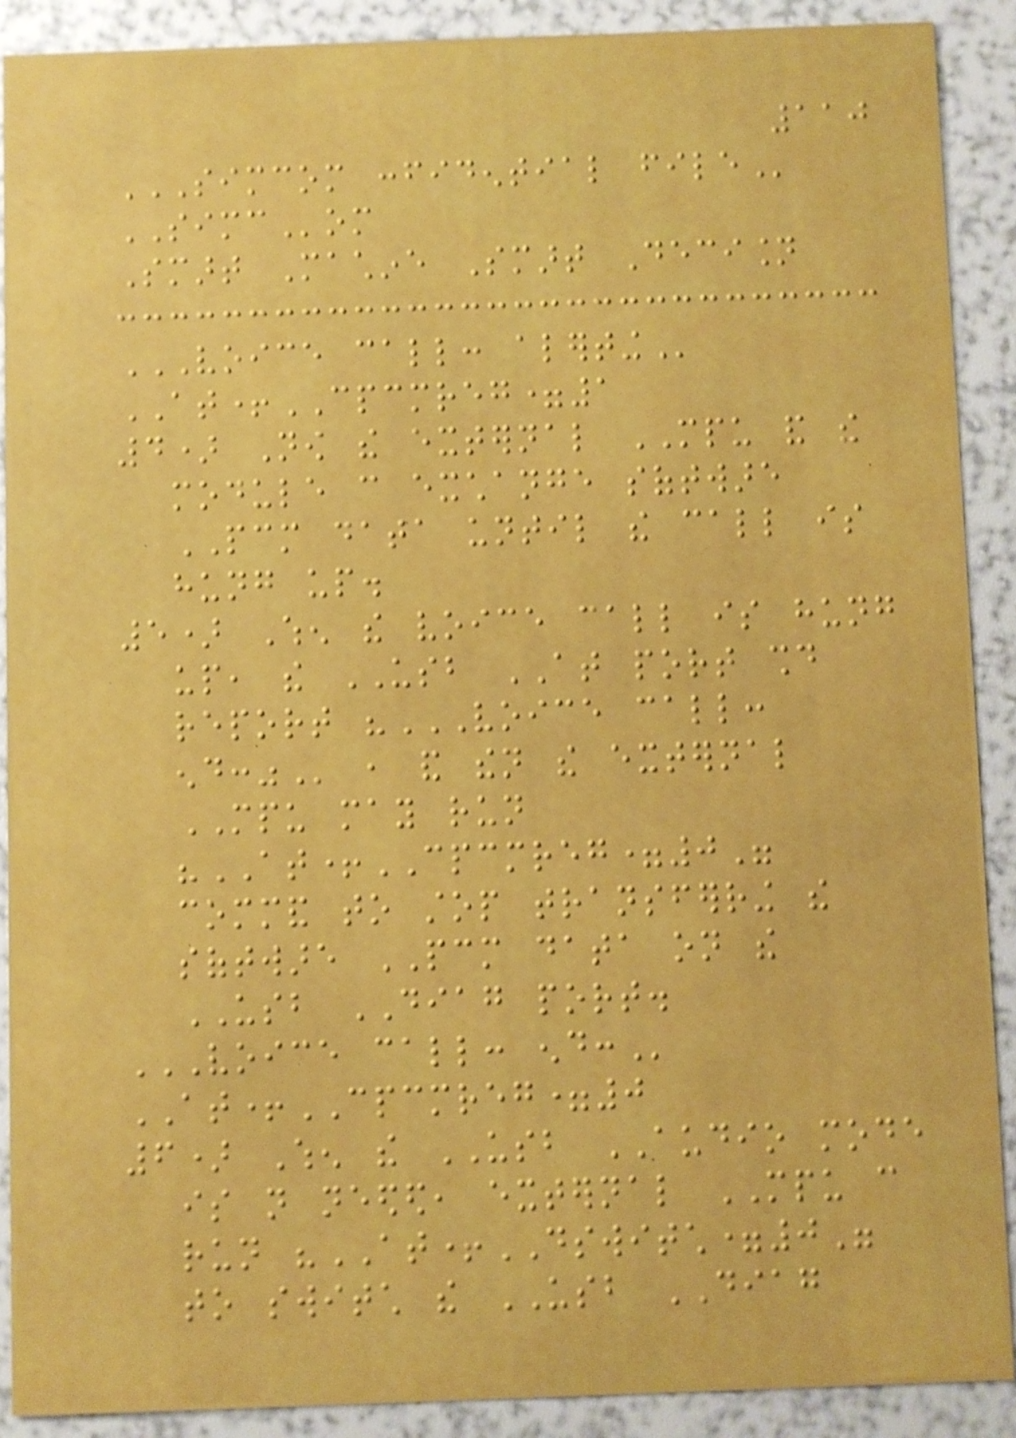110
SIMCOM CONFIDENTIAL FILE
SIMCom
Smart Machine Smart Decision
VOICE CALL: ALERTING
AT+CPCMREG=1
4) Now the external MPU and the
module can exchange software
PCM data until the call is
hung up.
5) When the voice call is hung
up, the USB AT port should
report "VOICE CALL:
END:" , and then the external
MPU may run
"AT+CPCMREG=0"
command to stop transferring the
software PCM data on the
USB DIAG port.
VOICE CALL: END:
AT+CPCMREG=0
6) When the USB AUDIO mode
is not needed, external MPU can
run "AT+DSWITCH=0"
to switch the USB DIAG
